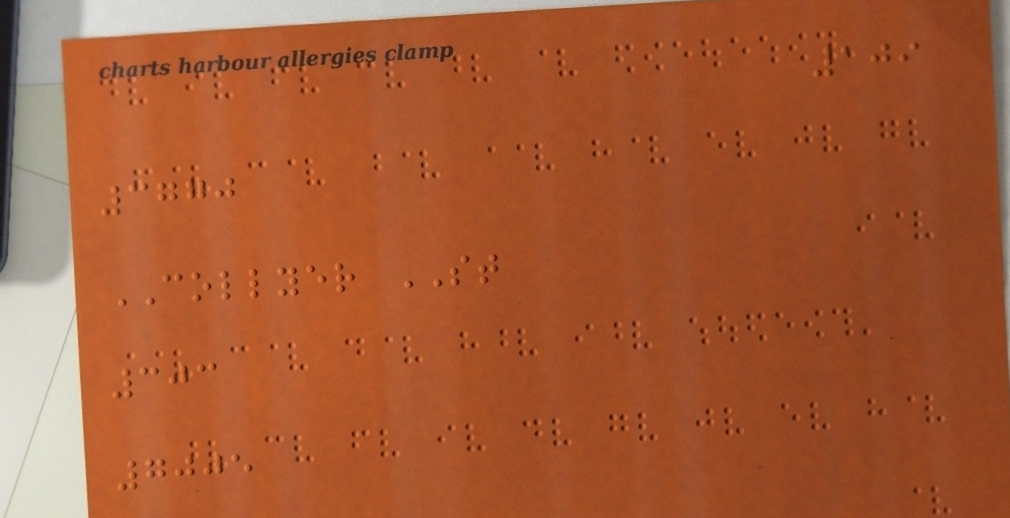109
3770
COLLYER ST
303
7005
